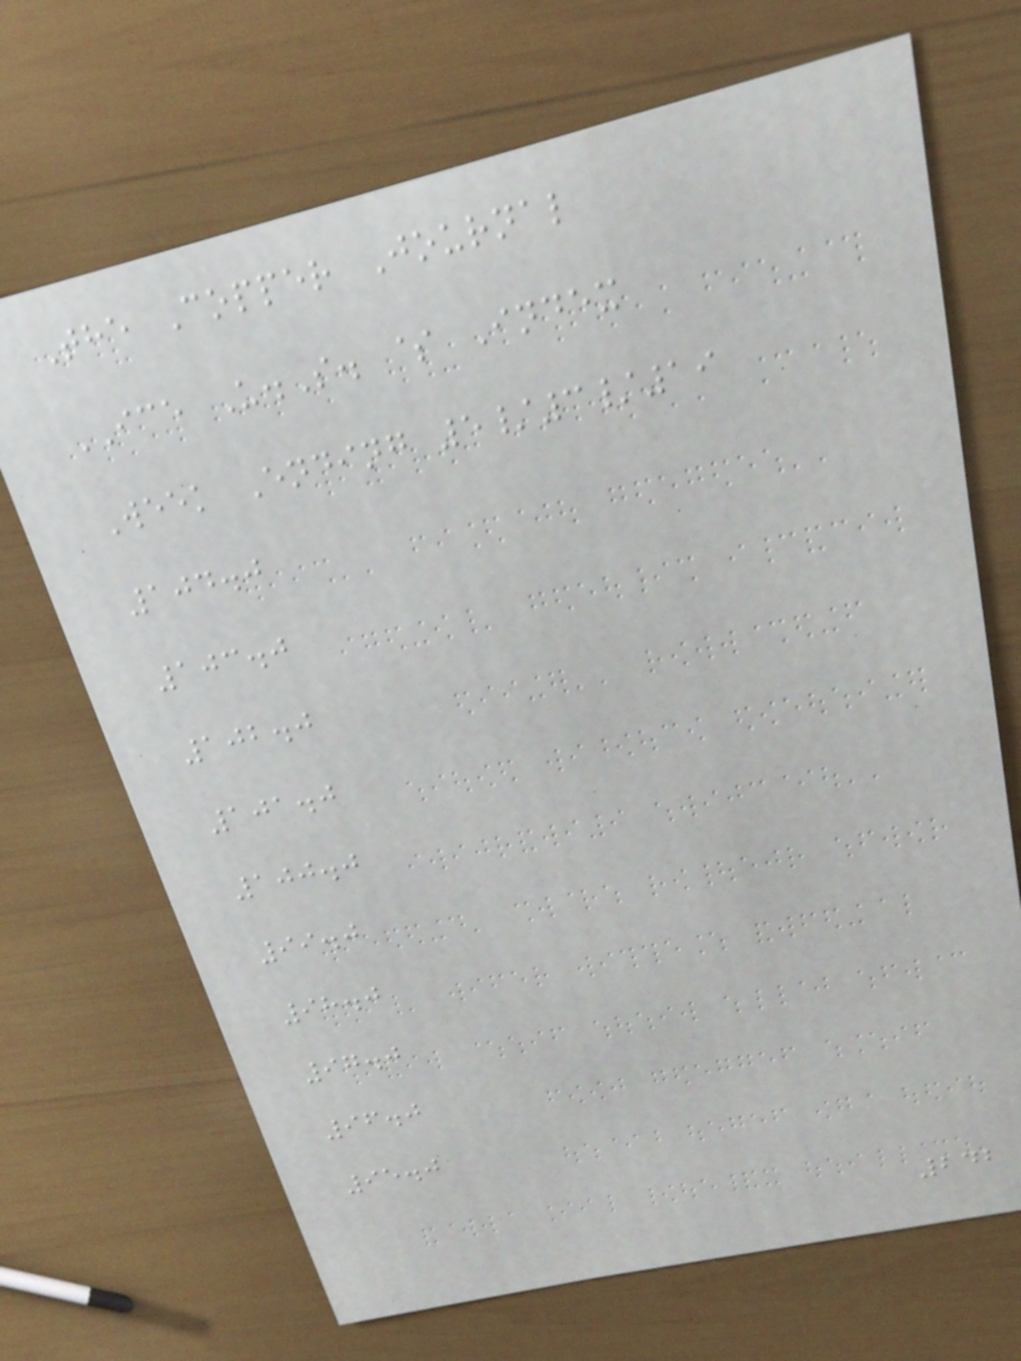The Copper Journal
ICE U.S. $ Index
Week Ending 5/3/19
104.0
103.0
102.0
101.0
100.0
99.0
98.0
97.0
96.0
95.0
242
